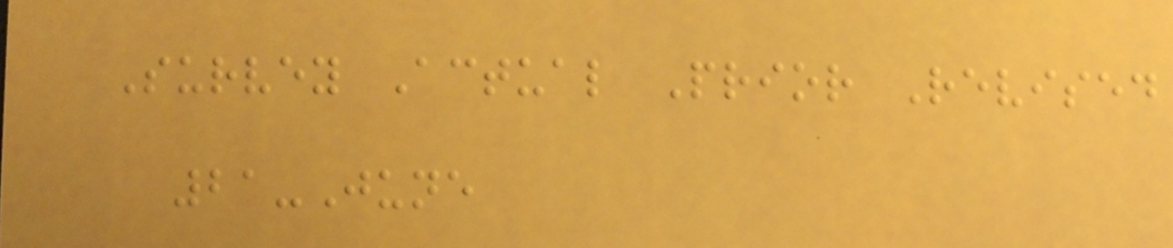Survey Actual Prior Revised
21-June
